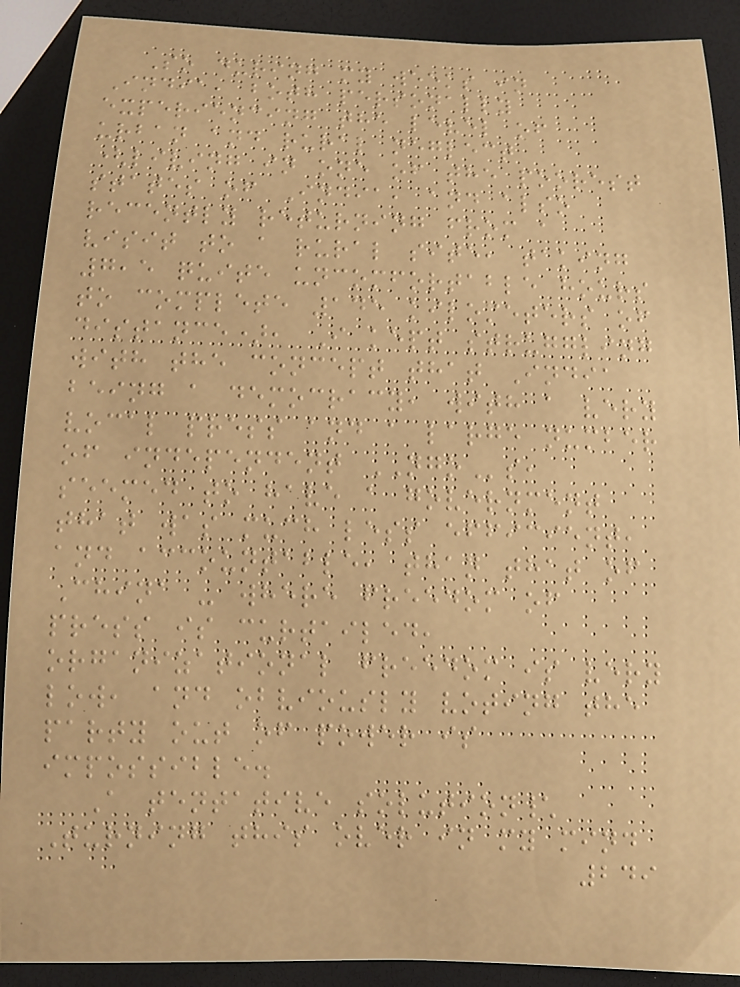So during my weeks in
India, both personally
experiencing the level of
urban and rural neglect
(living in one of the poorest
states of India, and also
recently returning from a
visit to a rural site, taking
7,5 quite uncomfortable hours
to complete 145 kilometers of
distance), I kept struggling
with the concept that India
being a democracy, with a very
vocal press and a large number
of independent NGOs,
seemed to have a government
that was much less efficient,
and accountable, than that of
China - where freedom of
press is curtailed,
organizational freedom is very
low, and obviously voting the
party out of power is
impossible.
A tentative solution\
Turning this over in my mind
249
